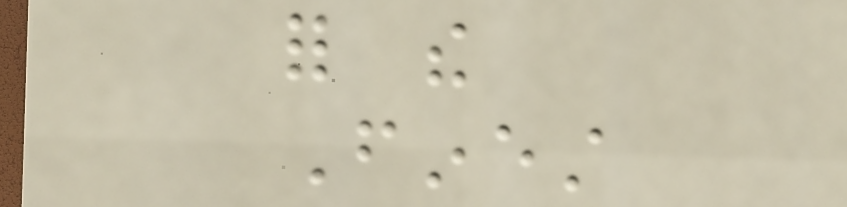for the
Finest
